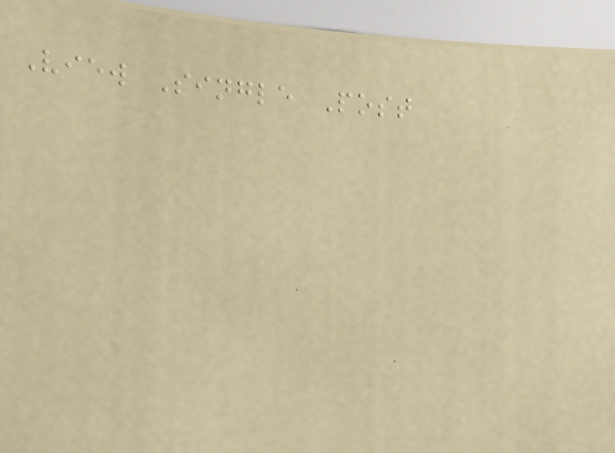View Single Post
